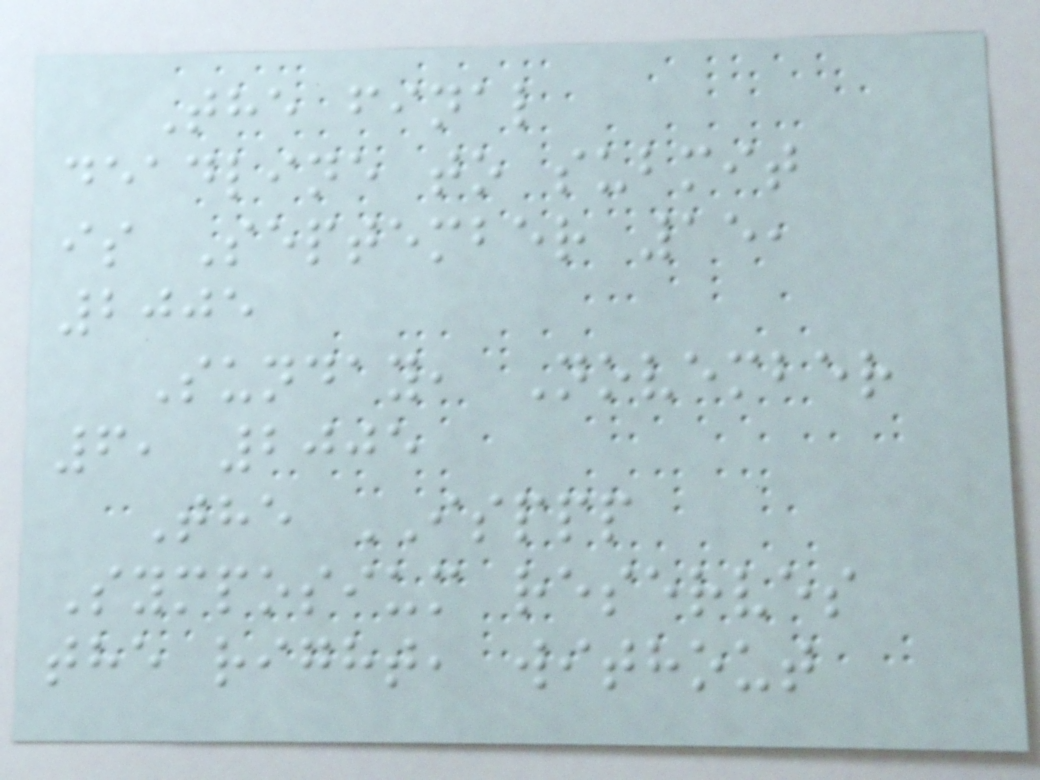The final
deadline to submit
is September 15,
2005
Sunday, November
6, 2005
The ISPPP
Symposium reserves
the right, without
